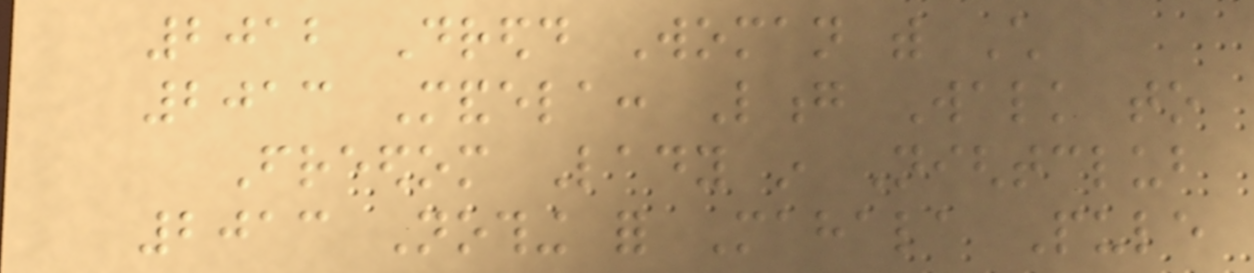2012 Dredd Woman with Child
2013 Mandela: Long Walk to
Freedom Lady in Nightclub
2013 Nothing for Mahala Pule
